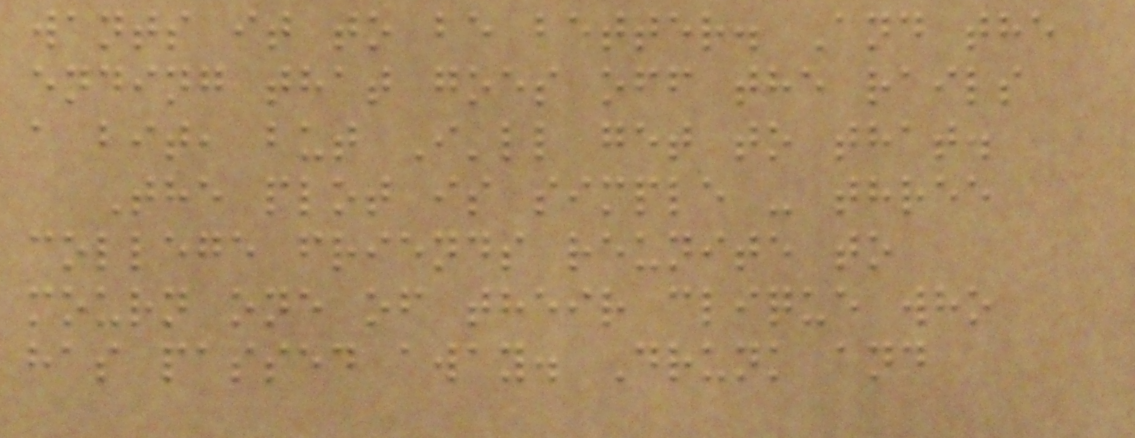wants it to be better. And the
ending that goes off the rails
a bit, but I'll get to that.
The plot is simple - three
college friends reunite to
mourn one of their clique who
has passed away. Drunk and
